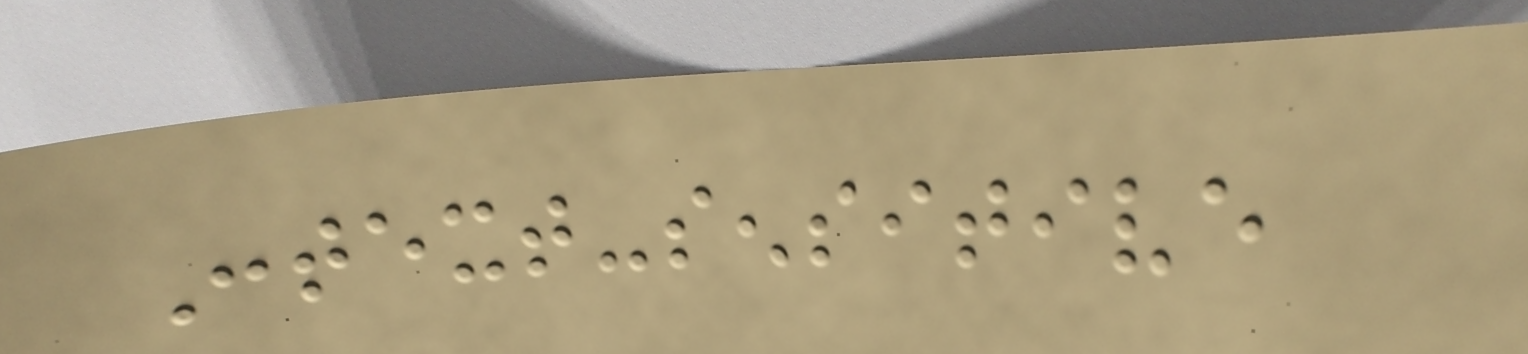Context-sensitive
